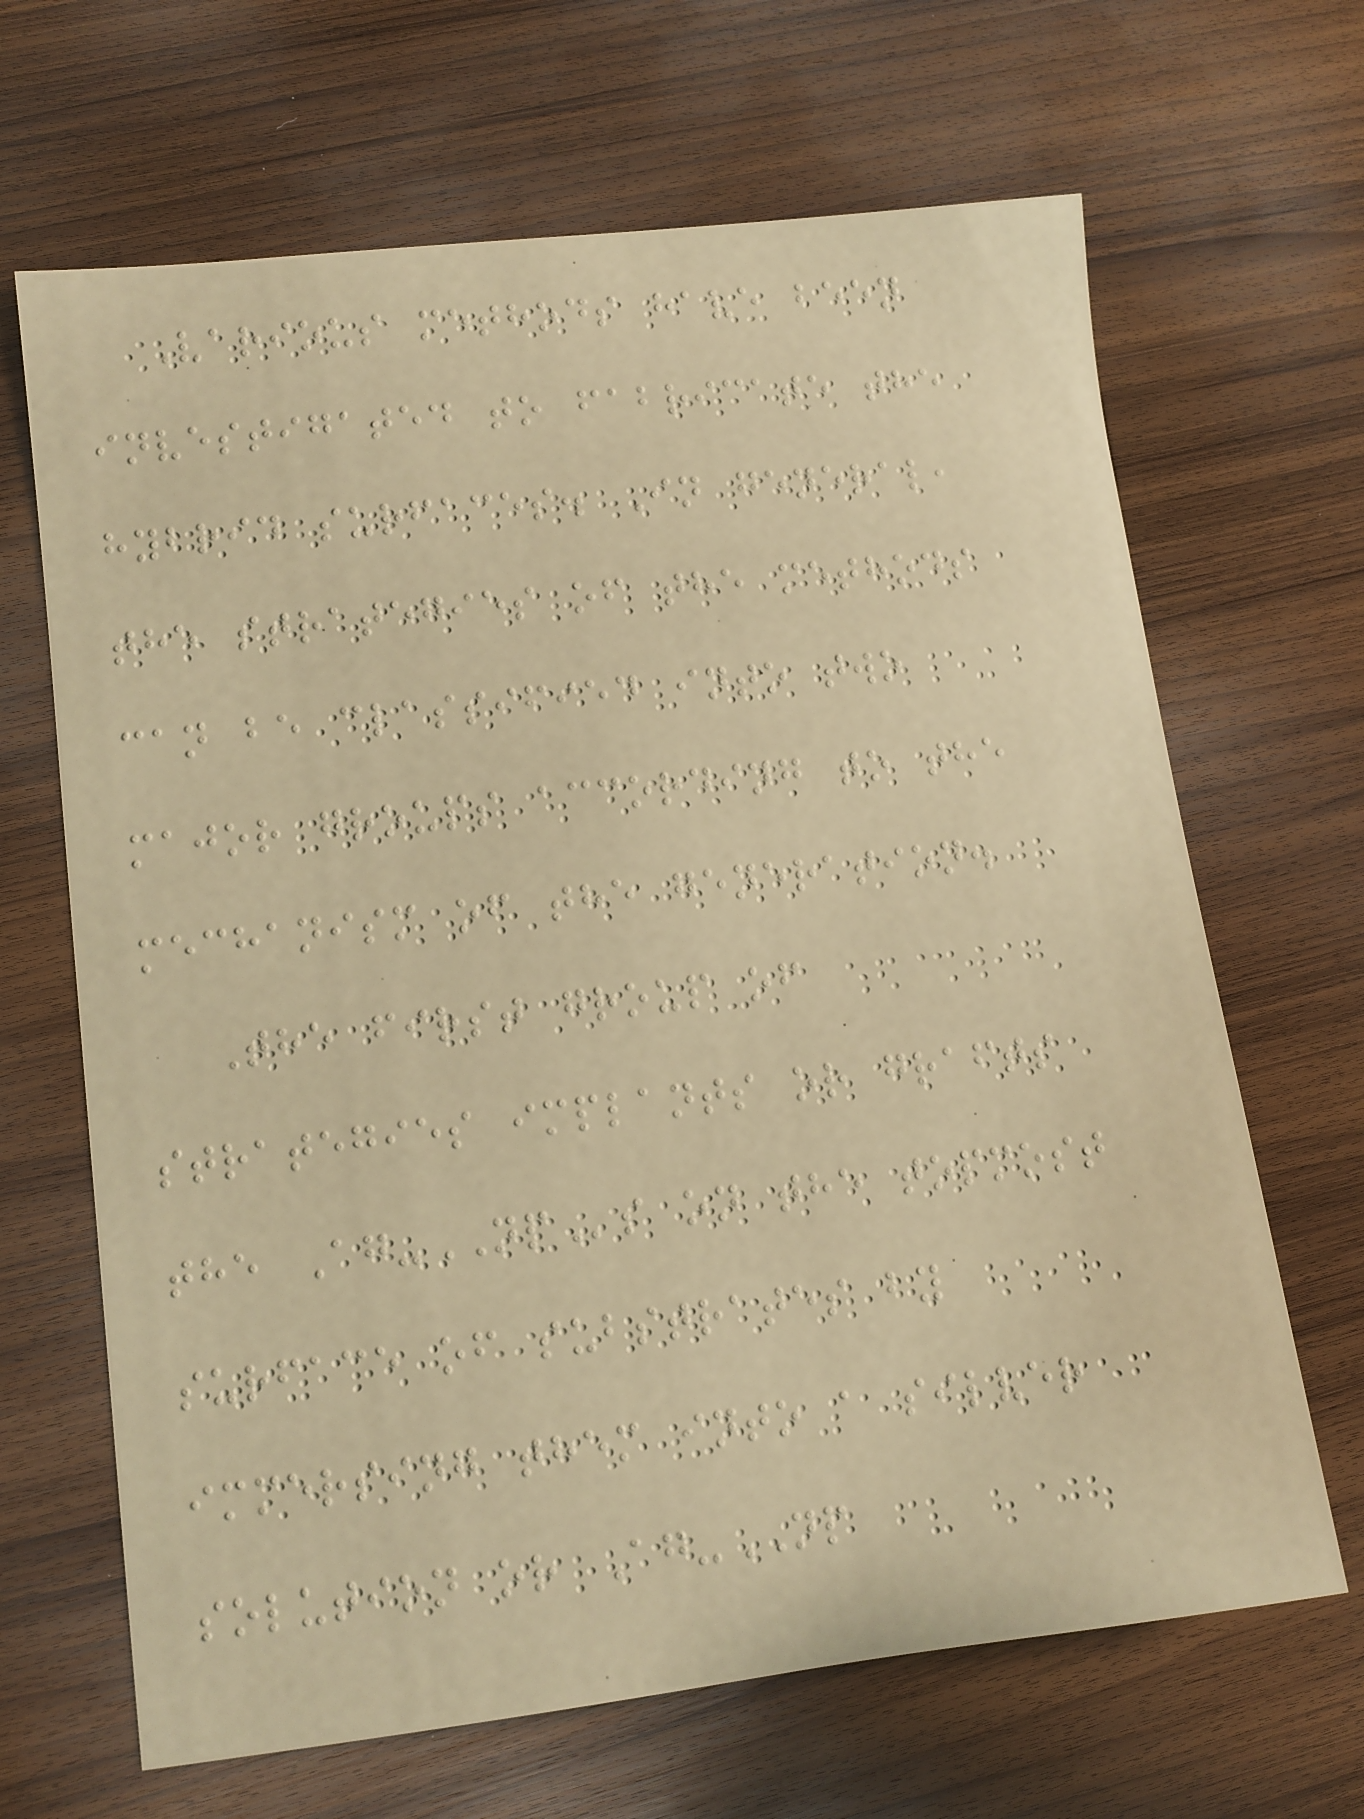Various methods have been
investigated to fabricate the
hybrid surfaces. In general,
the strategies of the methods
can be classified into two
major groups according to the
mechanism of the generation.
The first group of
strategies implants or grafts
the Ag-NPs on the topmost
surface of substrates by
immersing them into a silver
solution or Ag-NP
